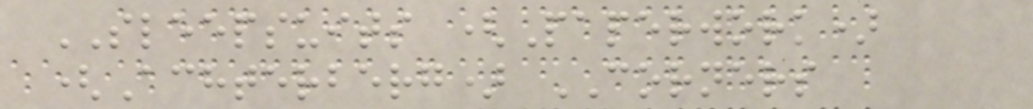SLEEPSUITS (Paperwork)
(Achterberg) CORNERS
